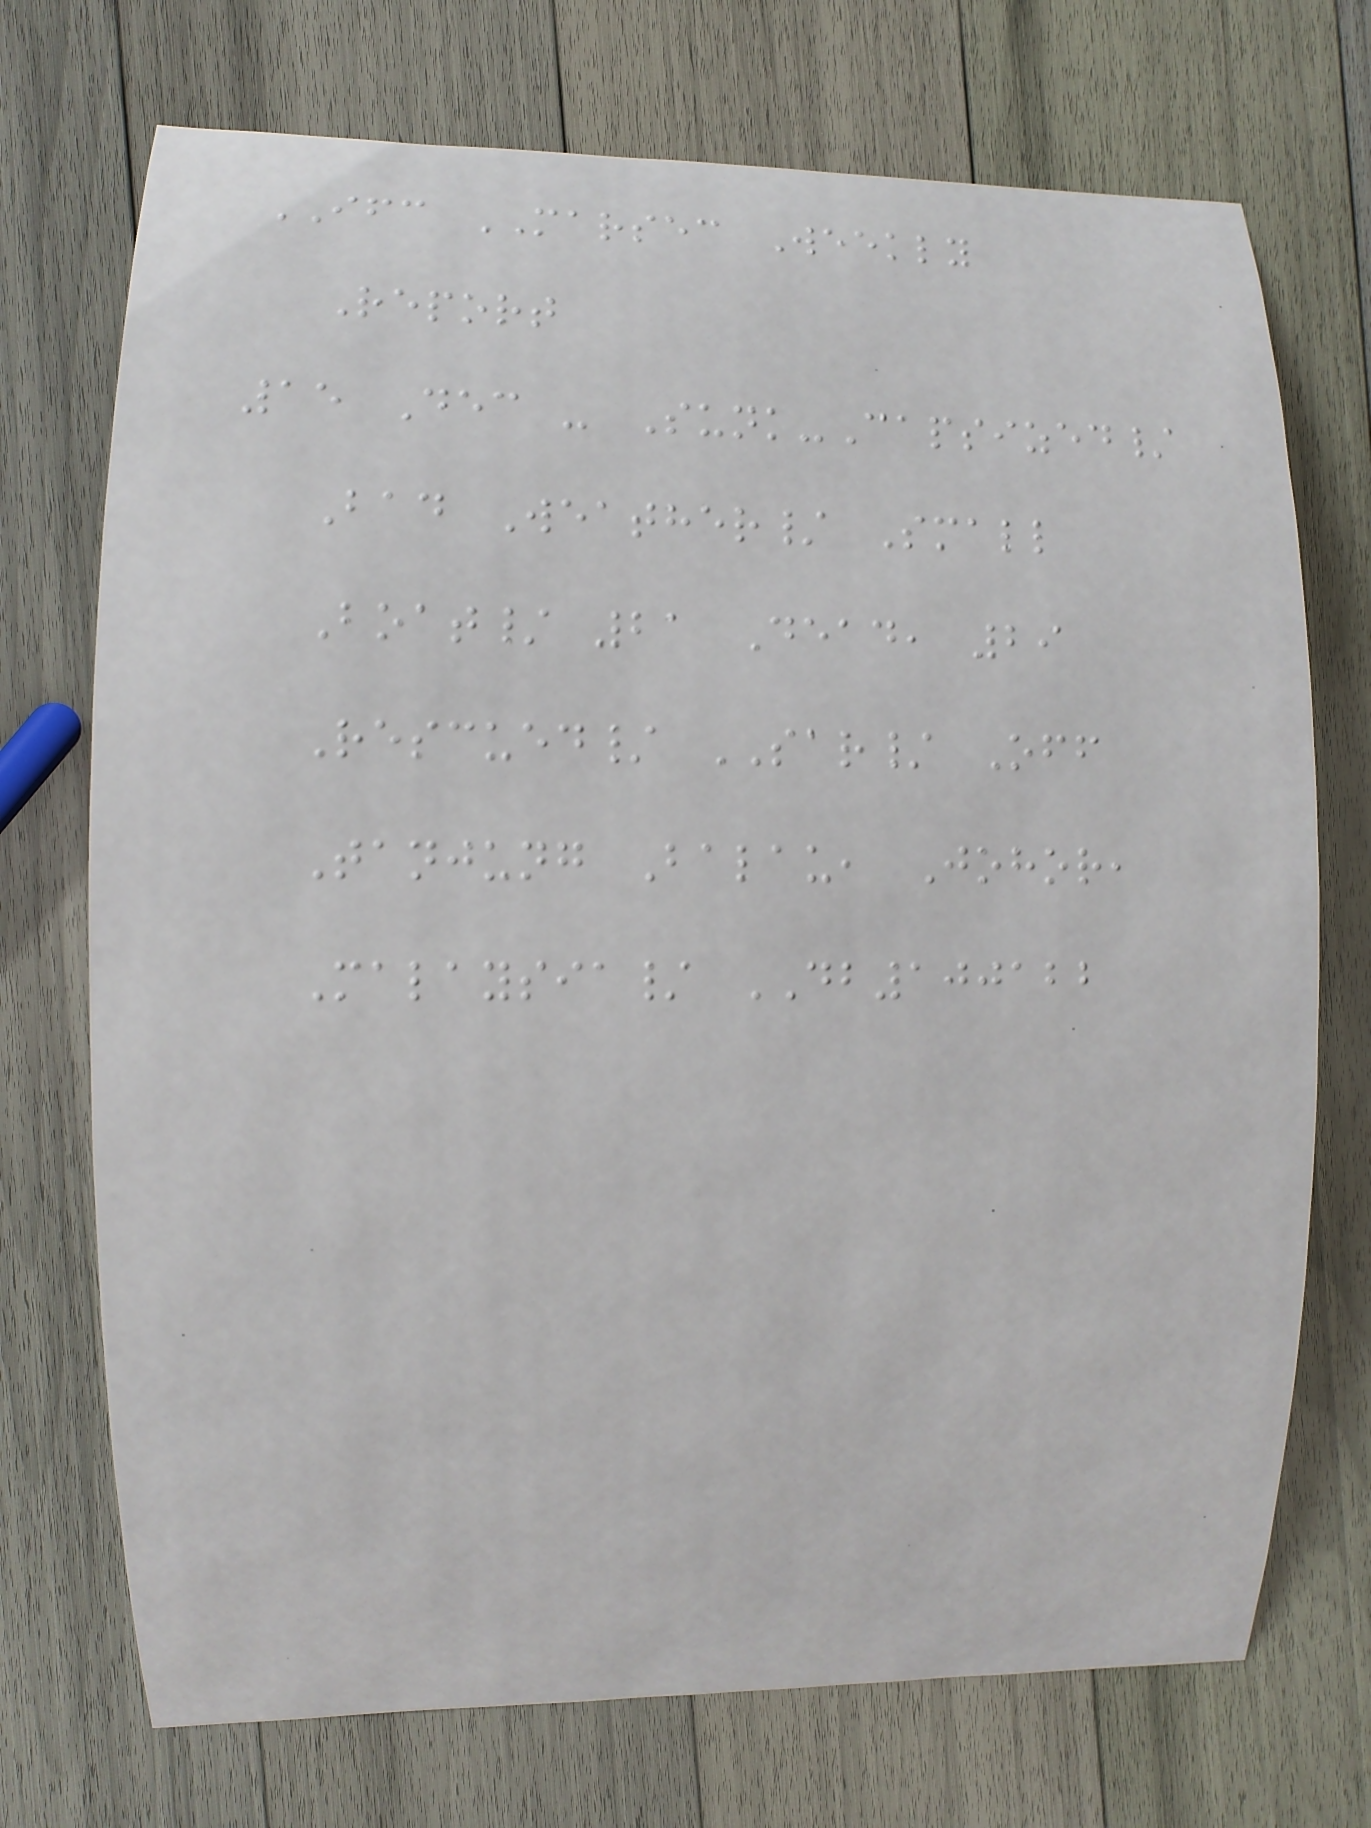IFC MARSEC Weekly
Report
15 Dec - Sunk-Capsized/
Bad Weather/ Small
Boat/ 21 Dead, 29
Rescued/ SAR/ Off
Tanjung Balau, Johor,
Malaysia/ DB100122
